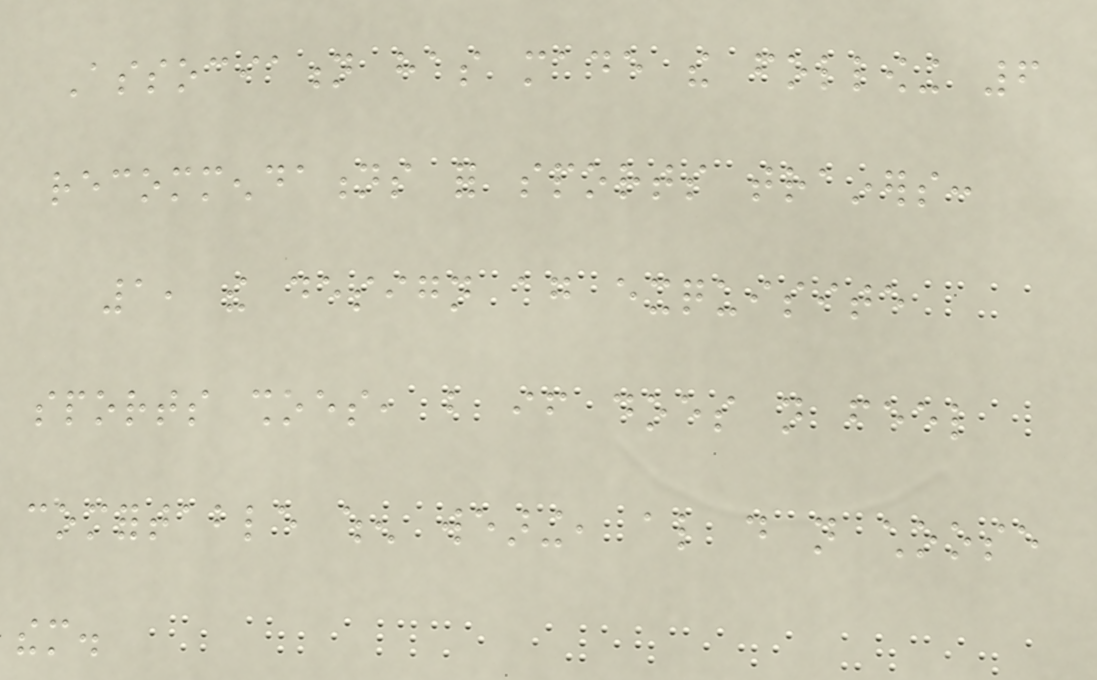Association has made the following 6
recommendations for sports trainers:
1, the design again exquisite
sports shoes, but if does not feel
comfortable when wearing, also do not choose
them.
